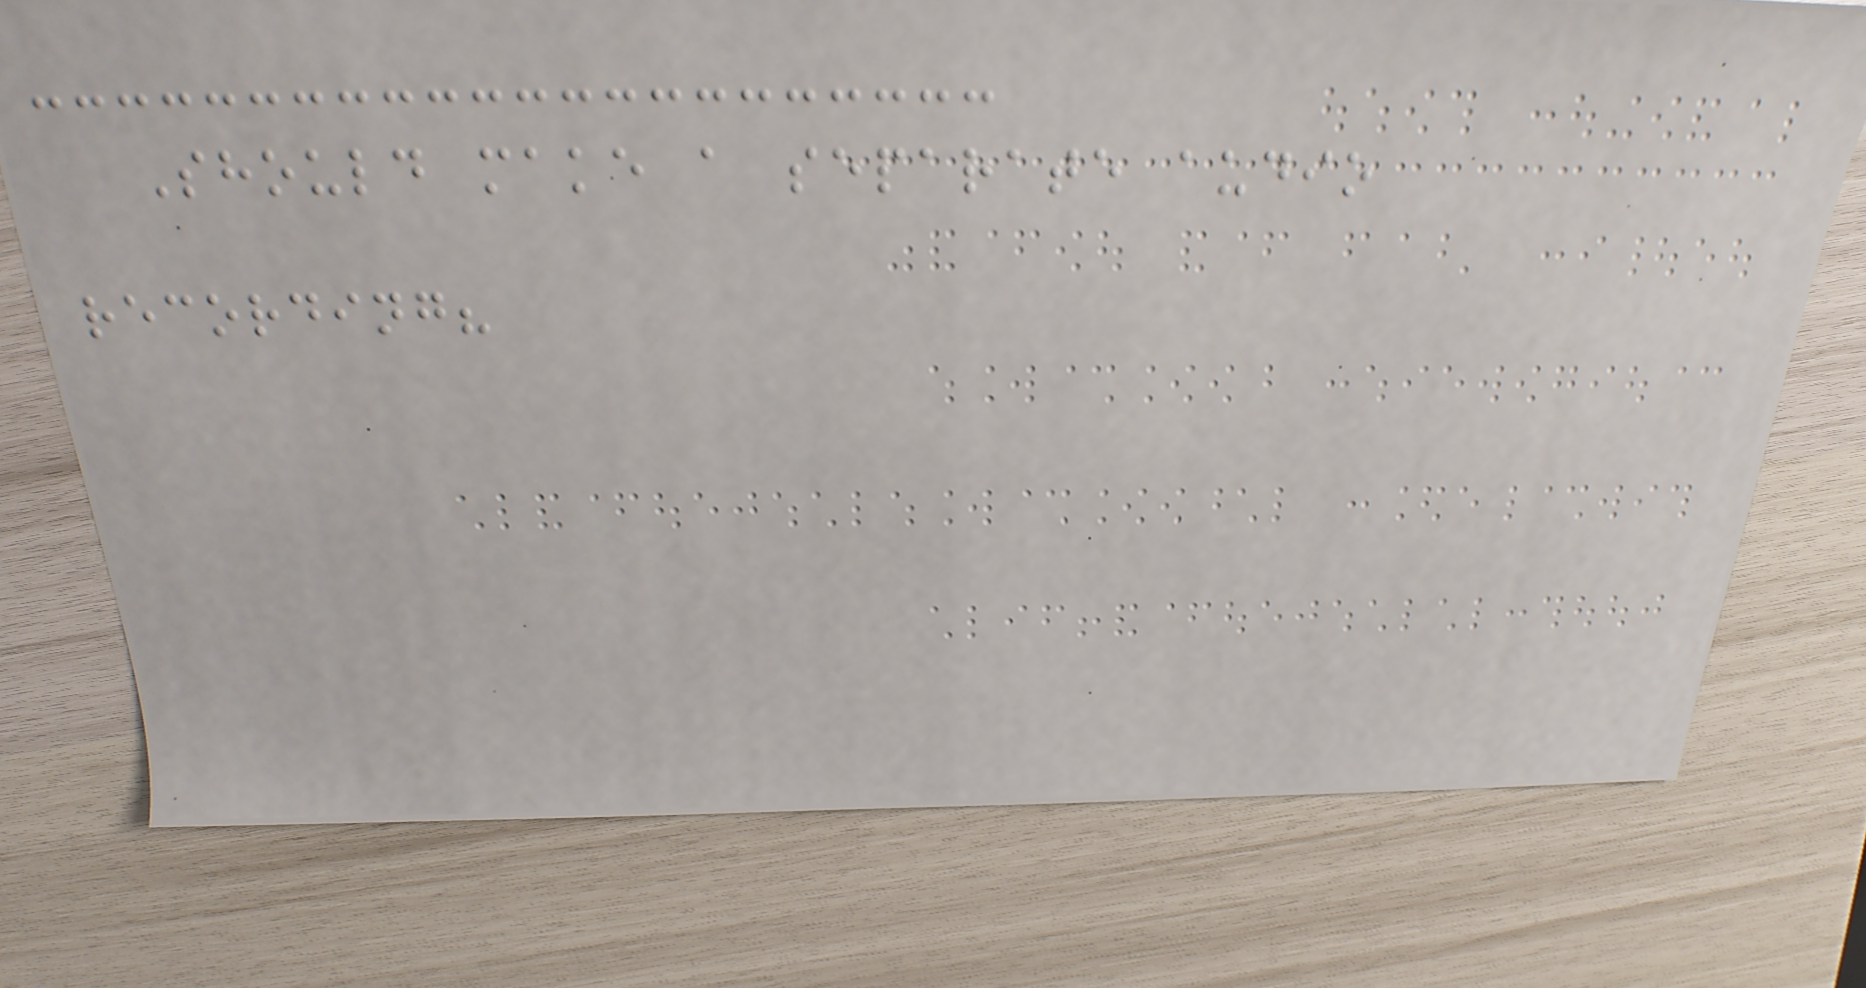Should make a separate audio
recording?
